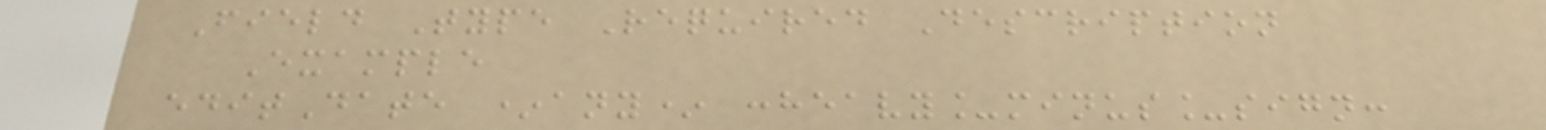Field Type Required Description
Example
editDate *any* :heavy_minus_sign:
